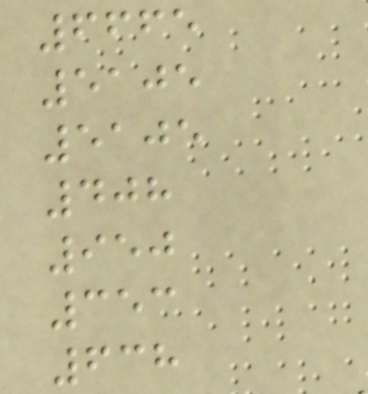6665
5105
5105
408
950
353
638
